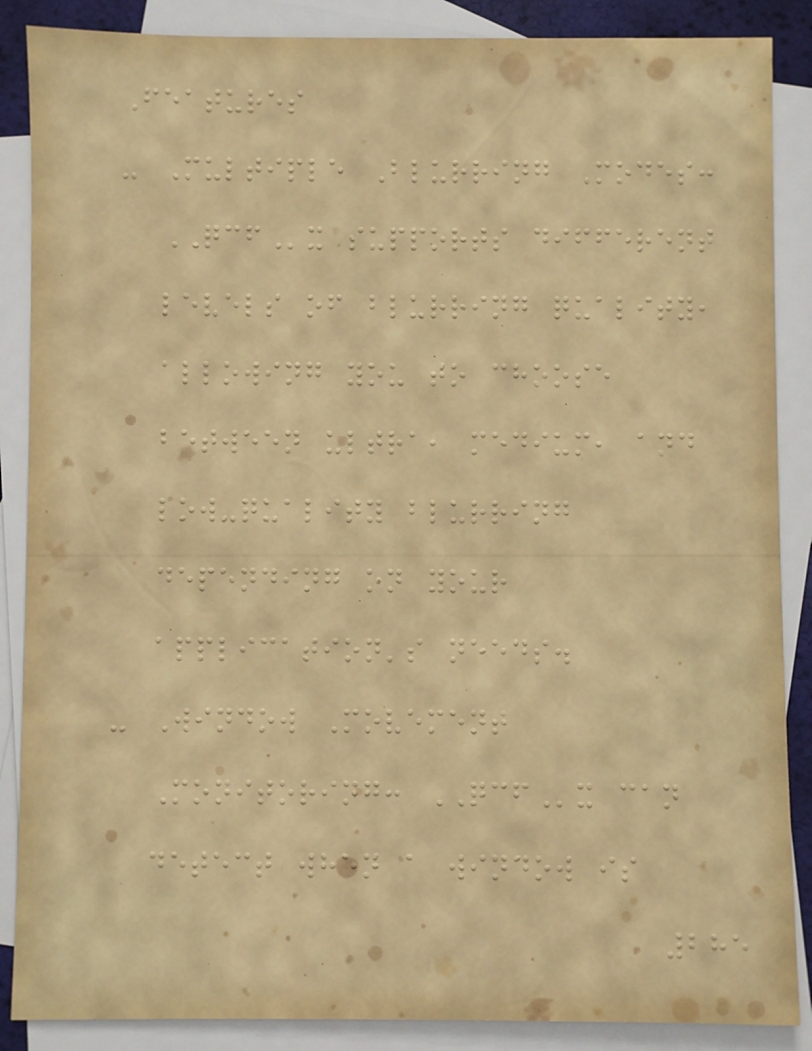Features
- Multiple Blurring Modes:
QCFx supports different
levels of blurring quality,
allowing you to choose
between ultra, medium, and
low-quality blurring
depending on your
application's needs.
- Window Movement
Monitoring: QCFx can
detect when a window is
285
